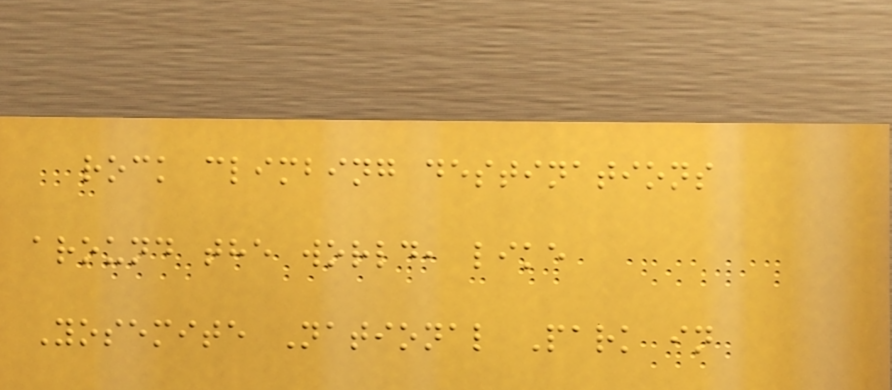rock climbing destinations
around the world, like
Yosemite National Park in
